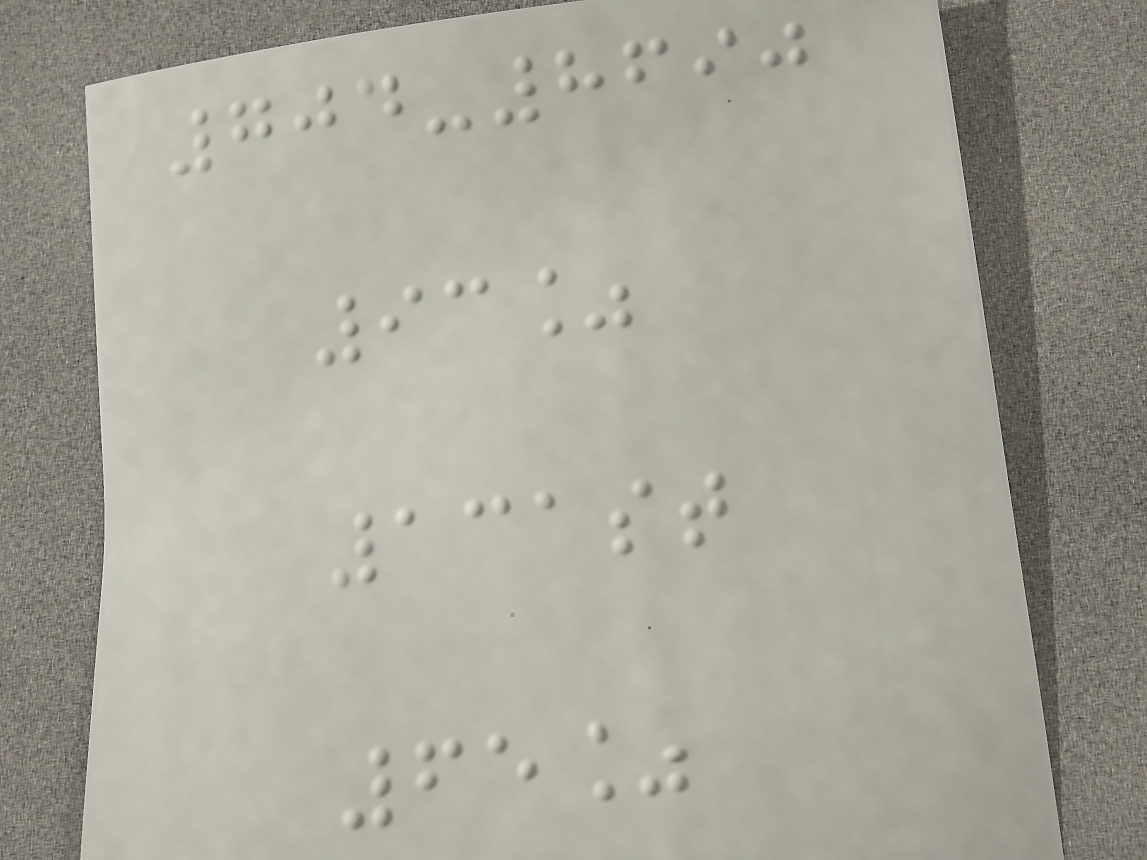704-8690
93%
131st
65%
